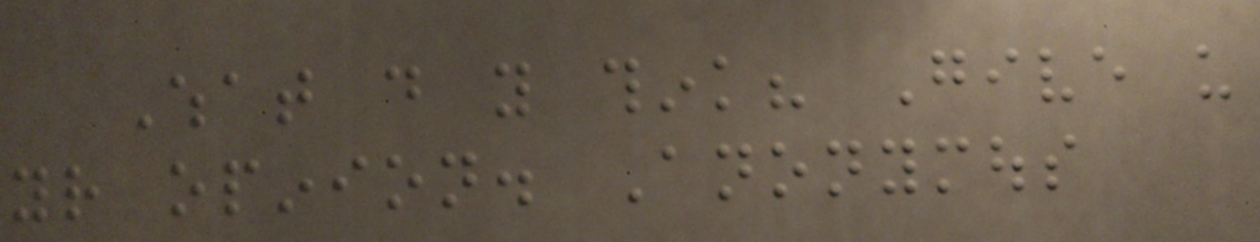What do you think? Give us
your opinion. Anonymous
